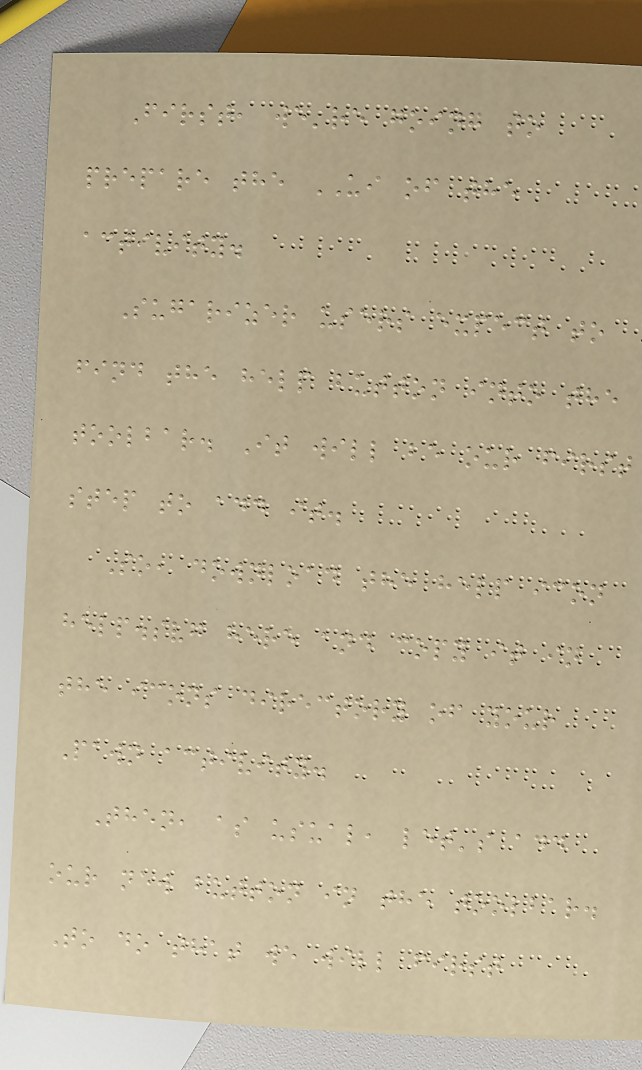First, we're going to
prepare the UI of the
activity.
Sugarizer users expect to
find the help button into the
toolbar. It will be our first
step to add it.
So, download the help icon
help.svg here and copy it in
the icons directory of your
Pawn activity.
Then, as usual, let's add
our new button in the toolbar.
To do that we will first
